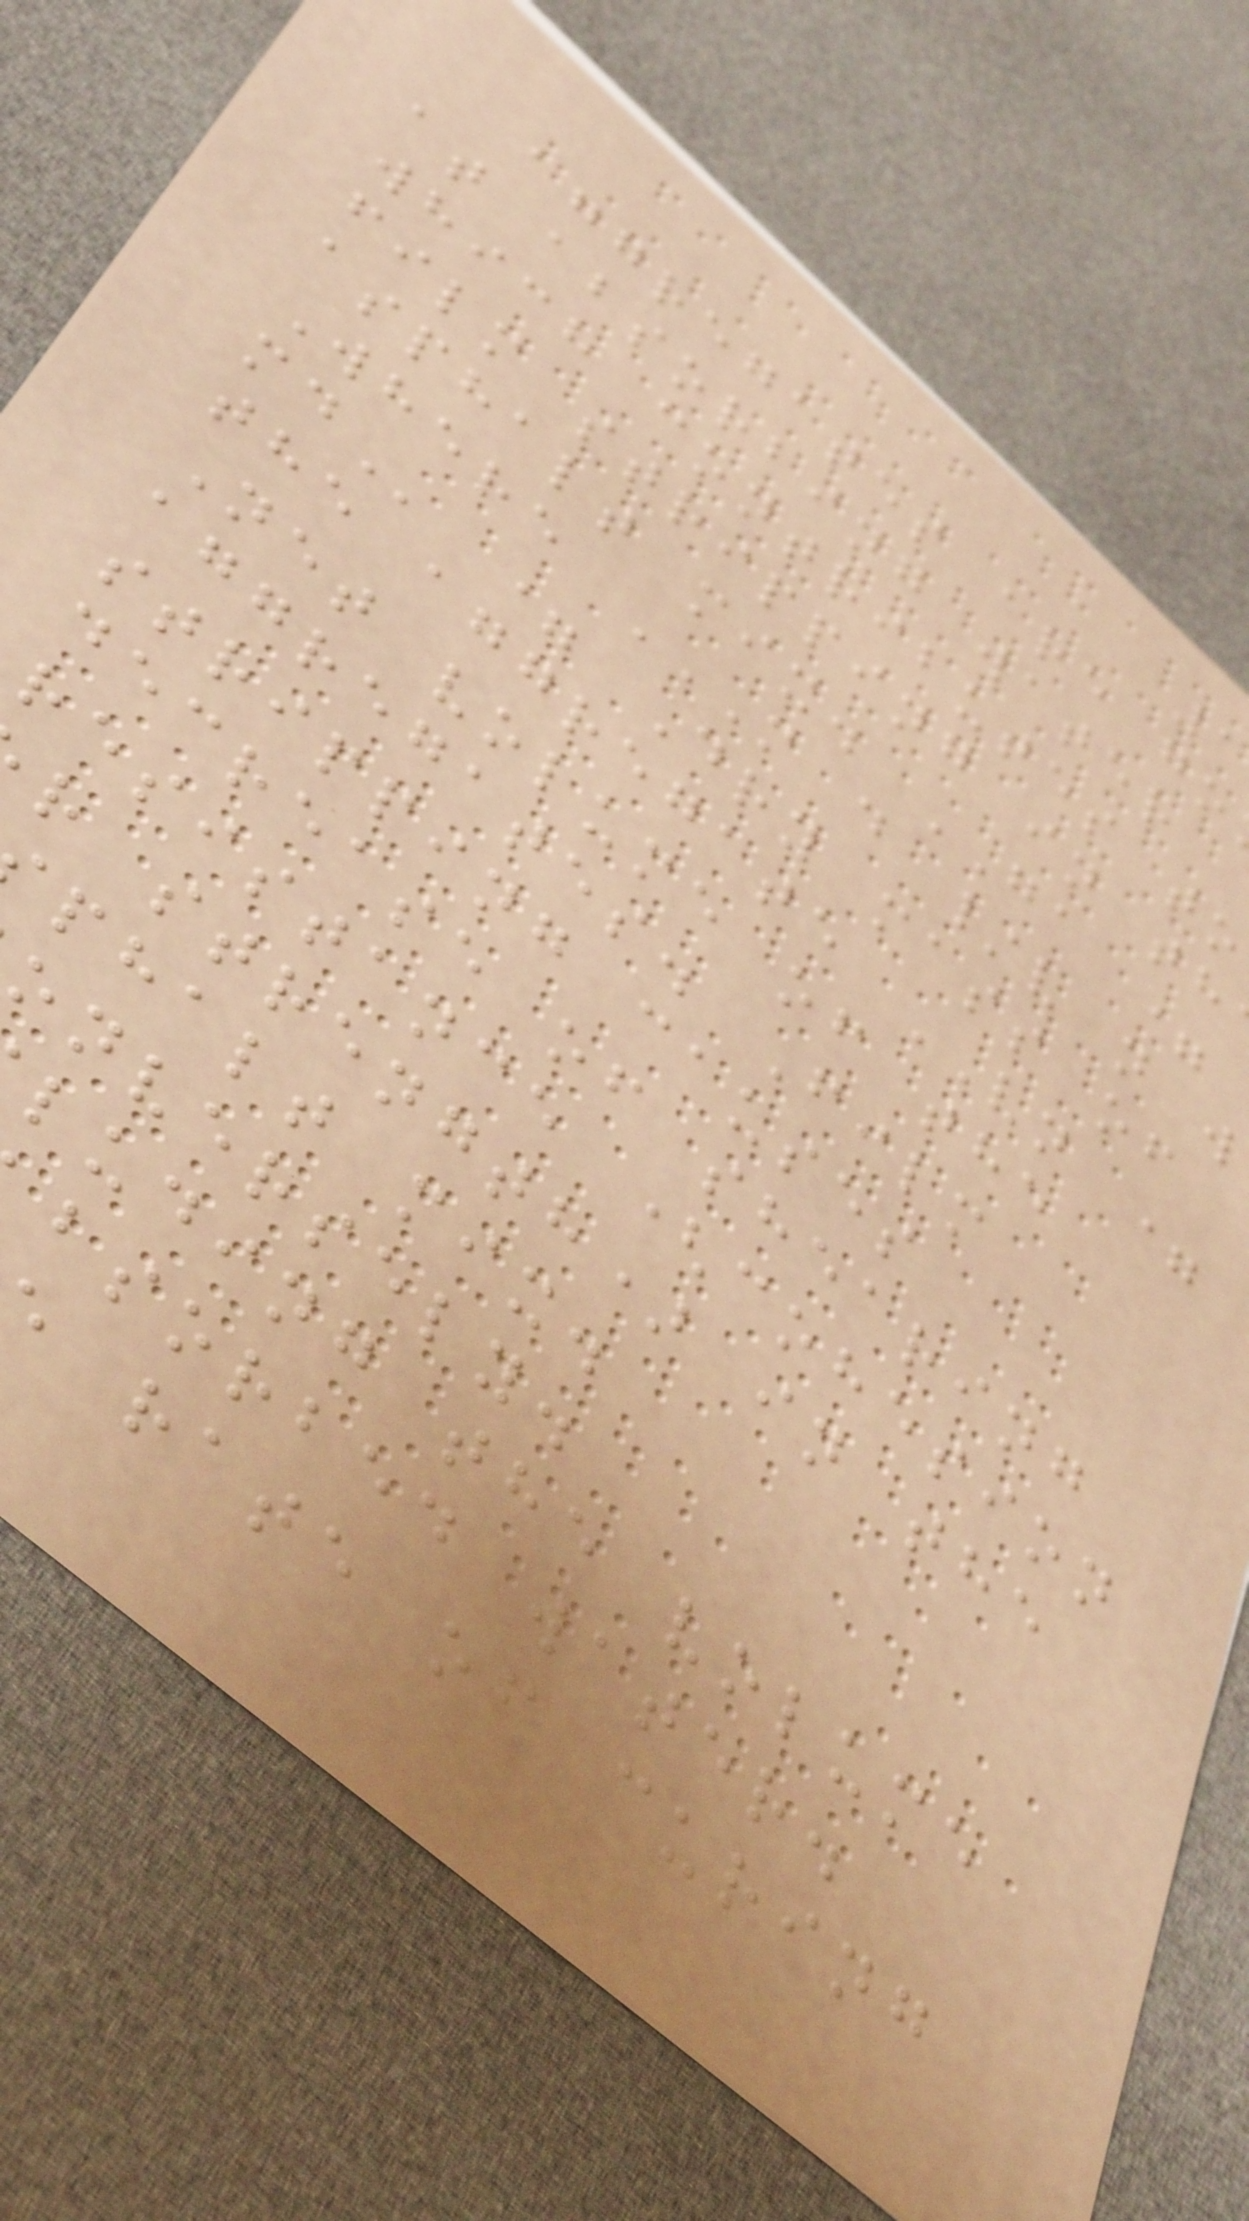aggregates are go
at absorbing water
which contributes to
film stripping in th
asphalt mix. GA =
Where M D /V N W
= Dry mass of
the aggregate VN =
Net volume of the
aggregates. Film
stripping causes
decrease of shearing
resistance (cohesion
r strength) in the
phalt mix.
onversely.
luding the volume
bsorbed water.
rate of curing
